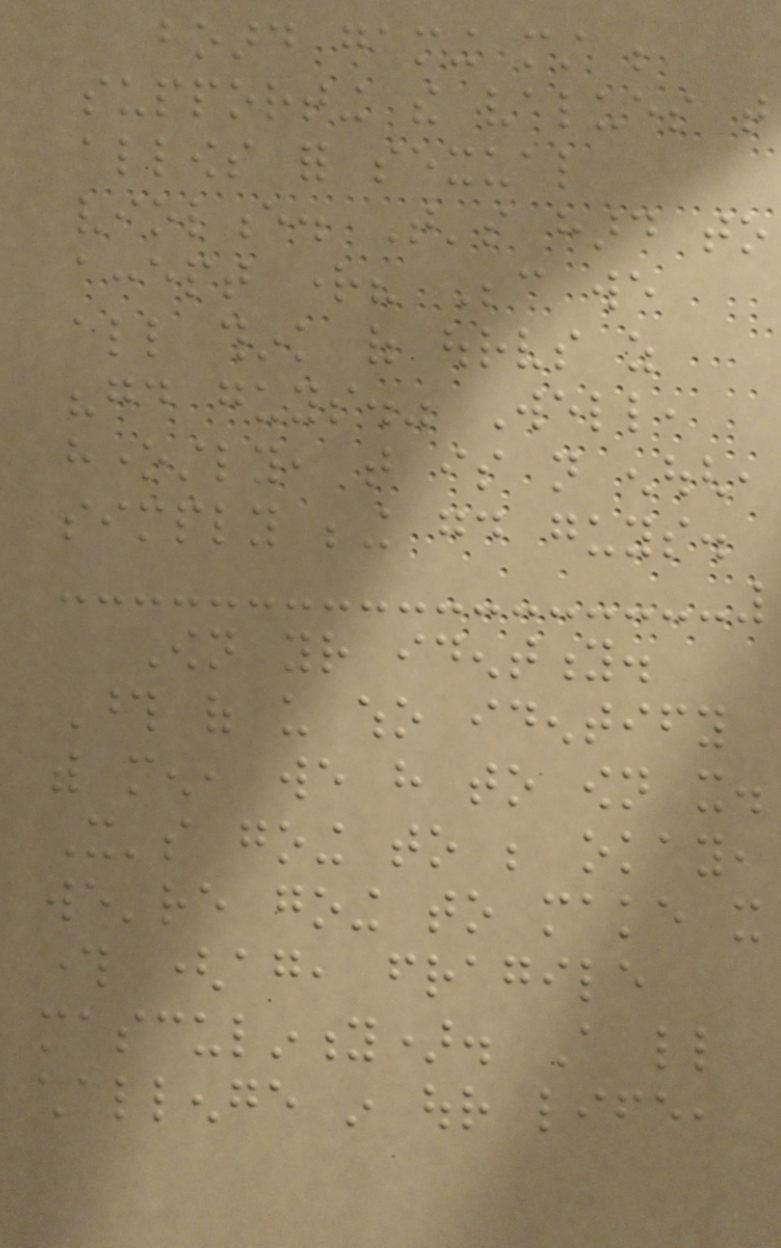board gaming must be
supporting the values that
allows for sexual
violence. That's hard to
accept right? Because we
all think of ourselves as
"good guys." Well,
honestly, that is not enough,
simply being good guys.
Own your identity.
Those of us who identify
with men, we have to own it.
It's going to be okay,
we're going to make it
through (again, fragile
masculinity). A little
challenge in our life,
